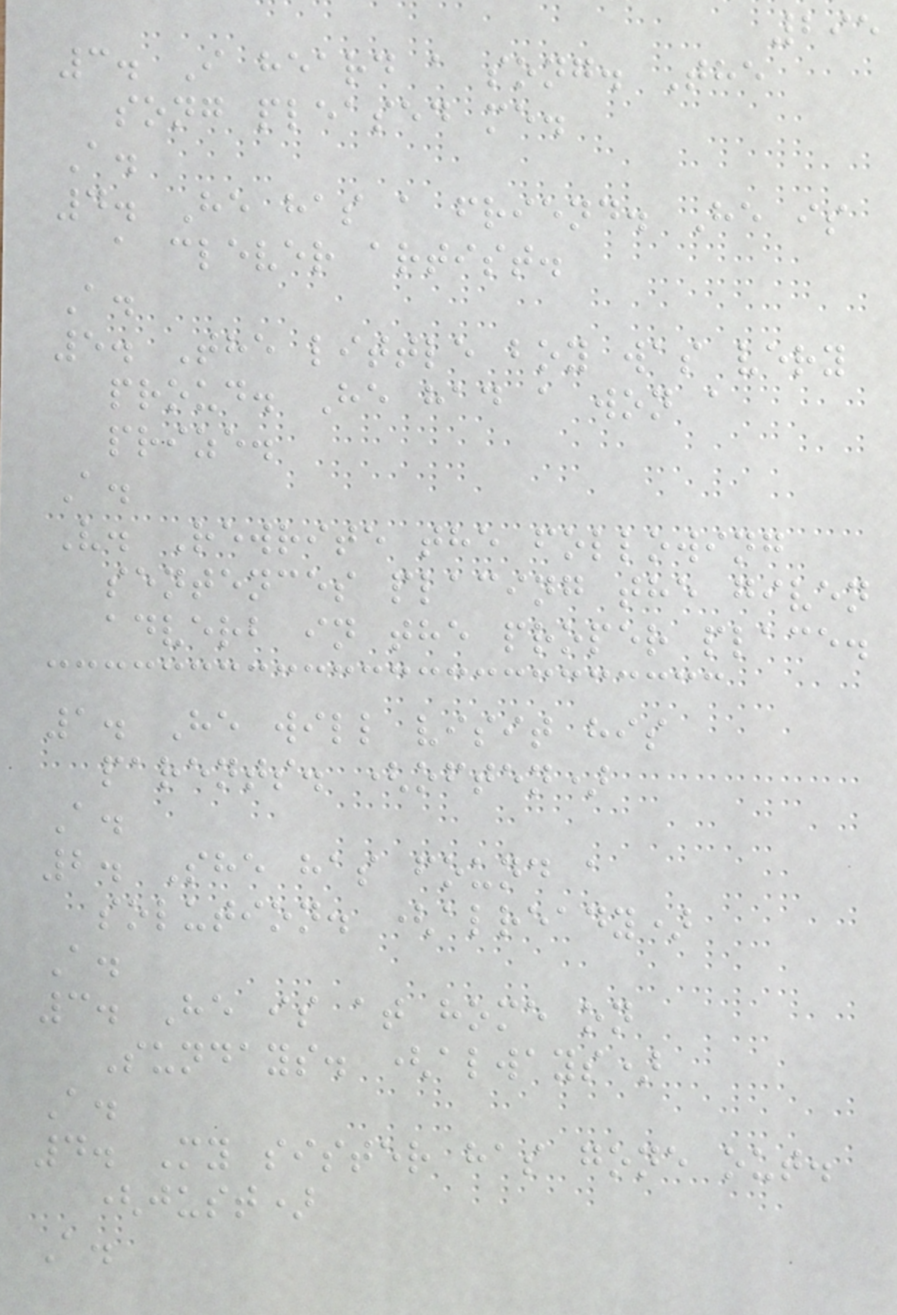295
3. I heard a song. The
song pleased me.
A.
4. He has a friend. He is
a clever artist.
A.
5. The little boy was very
proud. He had a won a
prize.
A.
V. Rewrite the following
sentences placing the given
adverb in the proper place.
1. He will visit his
parents. (often)
A.
2. She has found a
solution. (already)
A.
3. He is at home on
Sundays. (always)
A.
4. My sister has gone out.
(just)
A.
